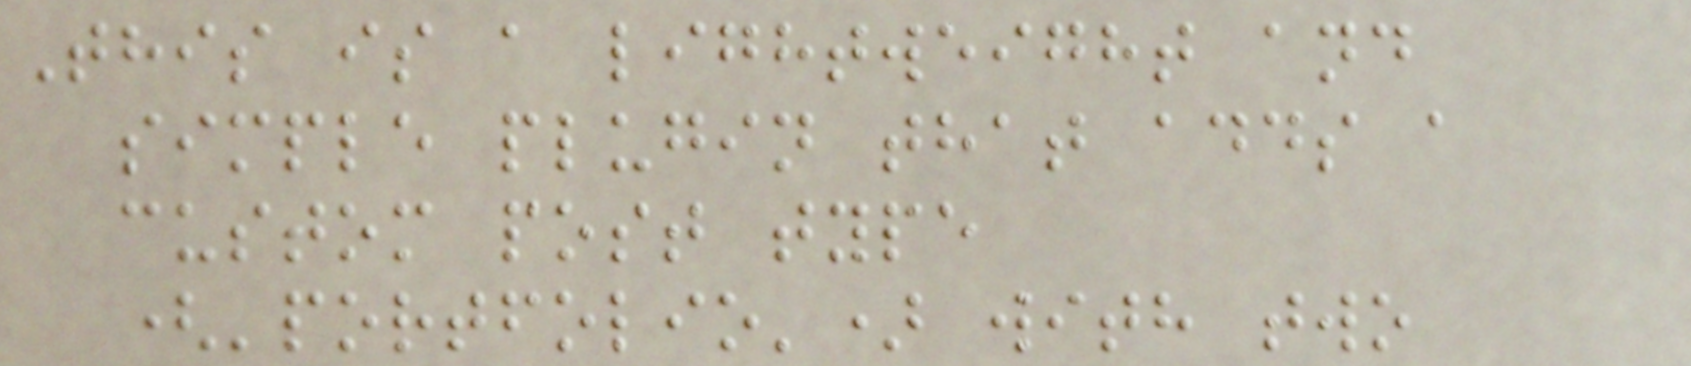This is a lightweight and
simple plugin that adds a
custom post type
('portfolio') with two
